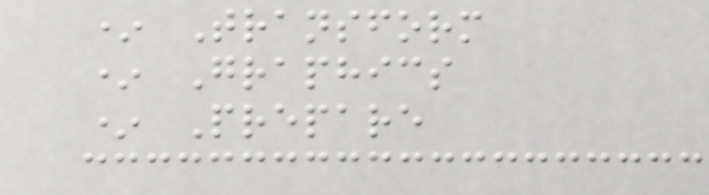* Transform
* Graphics
* Prepare
